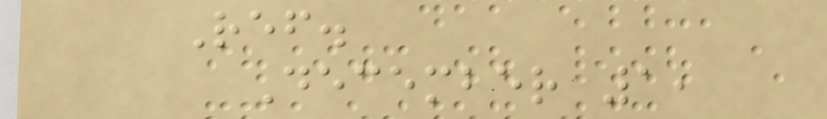Ref.
December 1,
